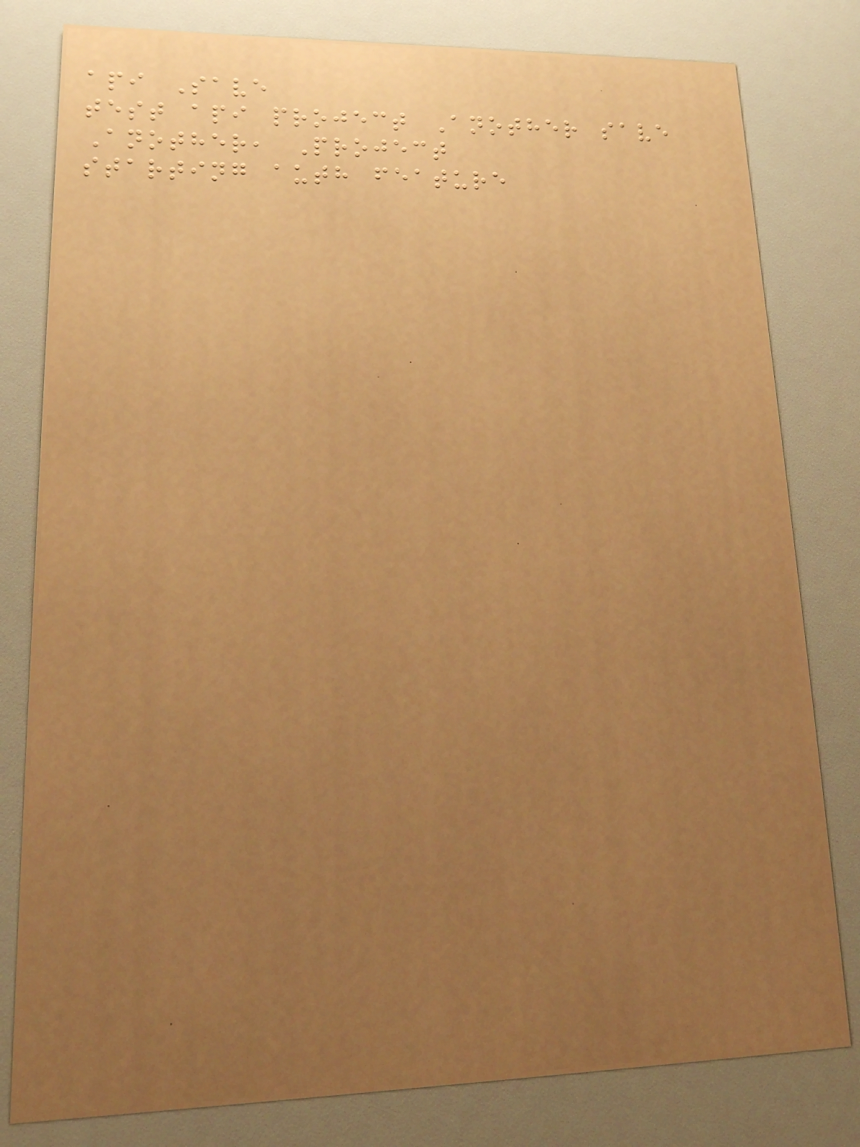api Save
test api project Another save
Another, Project
starting auth feature
